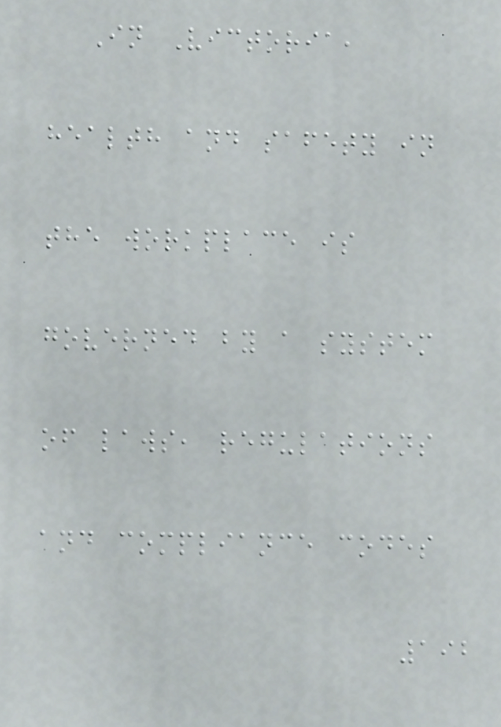In Victoria,
health and safety in
the workplace is
governed by a system
of laws, regulations
and compliance codes
192
